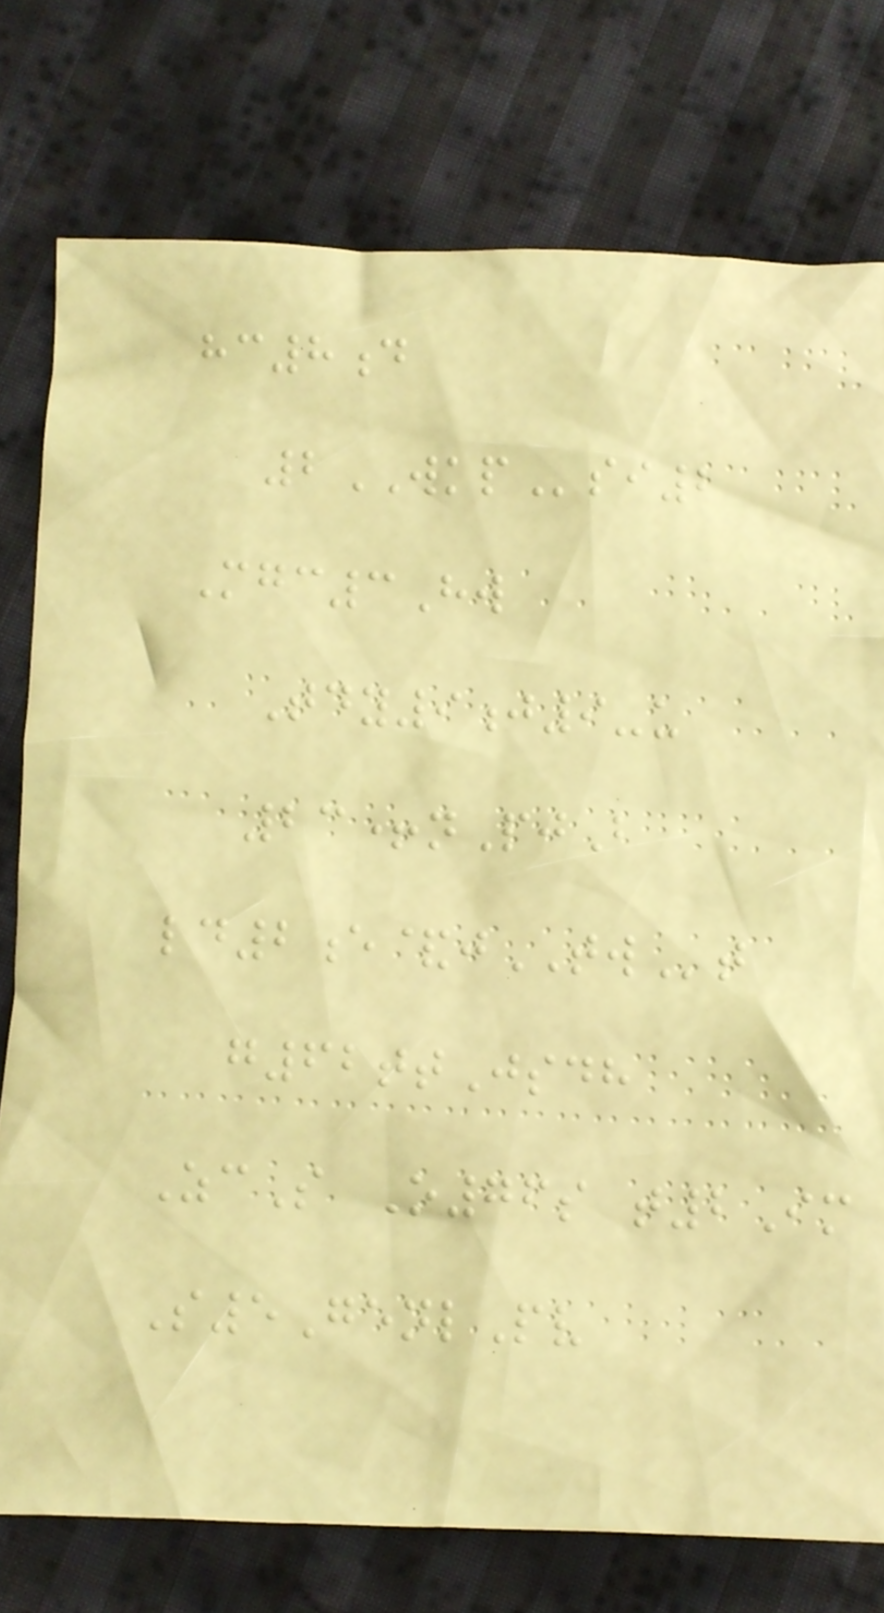hc8d
2WKPsi2
Mgc3Hw
Tdy9j9-u
23+nPjB
ld2e&jTWt
g62ttJsdh
ZcS O76s t2Im
S5GenlPv
